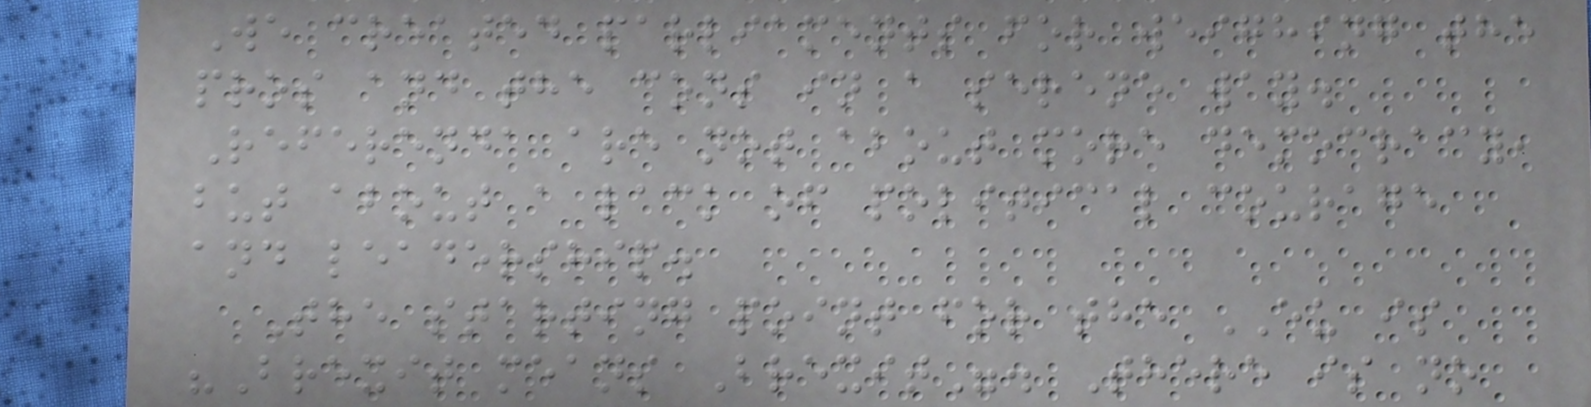We created parliaments for weighing the
pros and the cons in a serene way.
Referenda are not about more democracy,
but about a lack of political courage
and leadership.
The starting point for the EU is
"Brexit means Brexit". There is no
